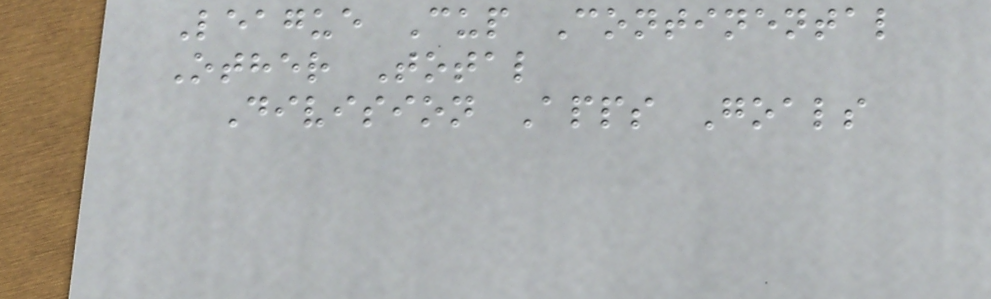League Cup Continental
Other Total
Division Apps Goals
